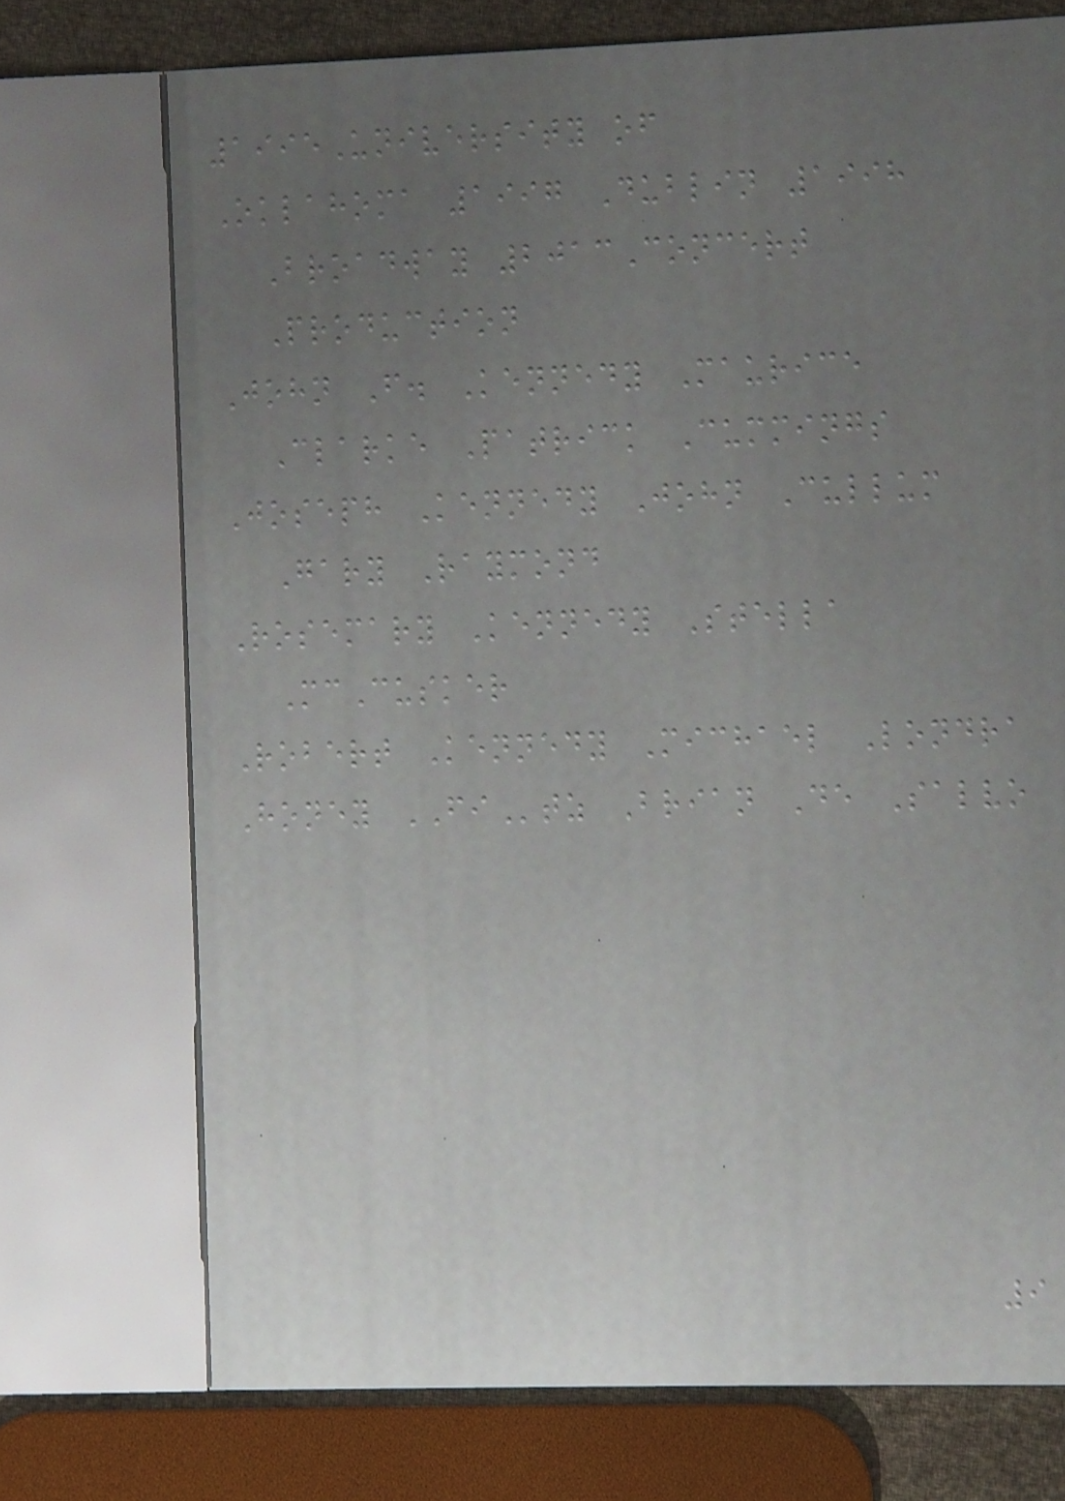1995University of
Oklahoma 1997 Dublin 1998
Broadway 2013Concert
Production
John F. Kennedy Maurice
Clarke Patrick Cummings
Joseph Kennedy John Cullum
Gary Raymond
Rosemary Kennedy Stella
McCusker
Robert Kennedy Michael Londra
Honey FItz Brian De Salvo
9
